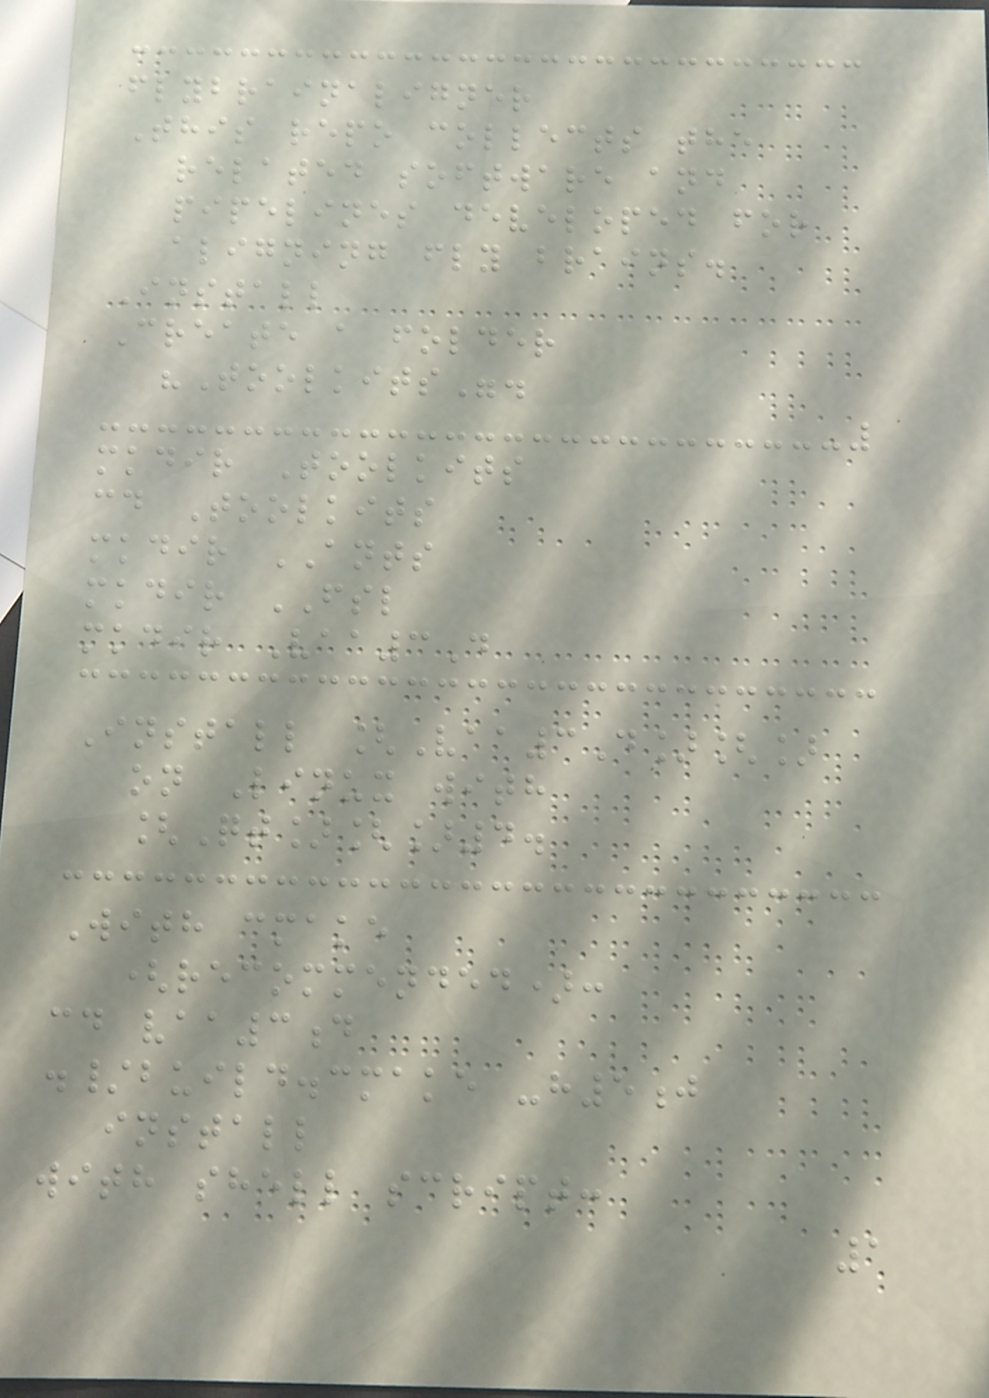flybrainaligner
This repo collects the
related software and
pipelines developed for
aligning fly brains.
Install
Create a folder
"Toolkits".
mkdir Toolkits
cd Toolkits
mkdir ANTS
mkdir FSL
mkdir Vaa3D
Install [Vaa3D][]
on Linux with
[Qt][]4.
With cmake
(recommended):
cd vaa3d
./build.cmake -h5j
install
with shell script:
1
